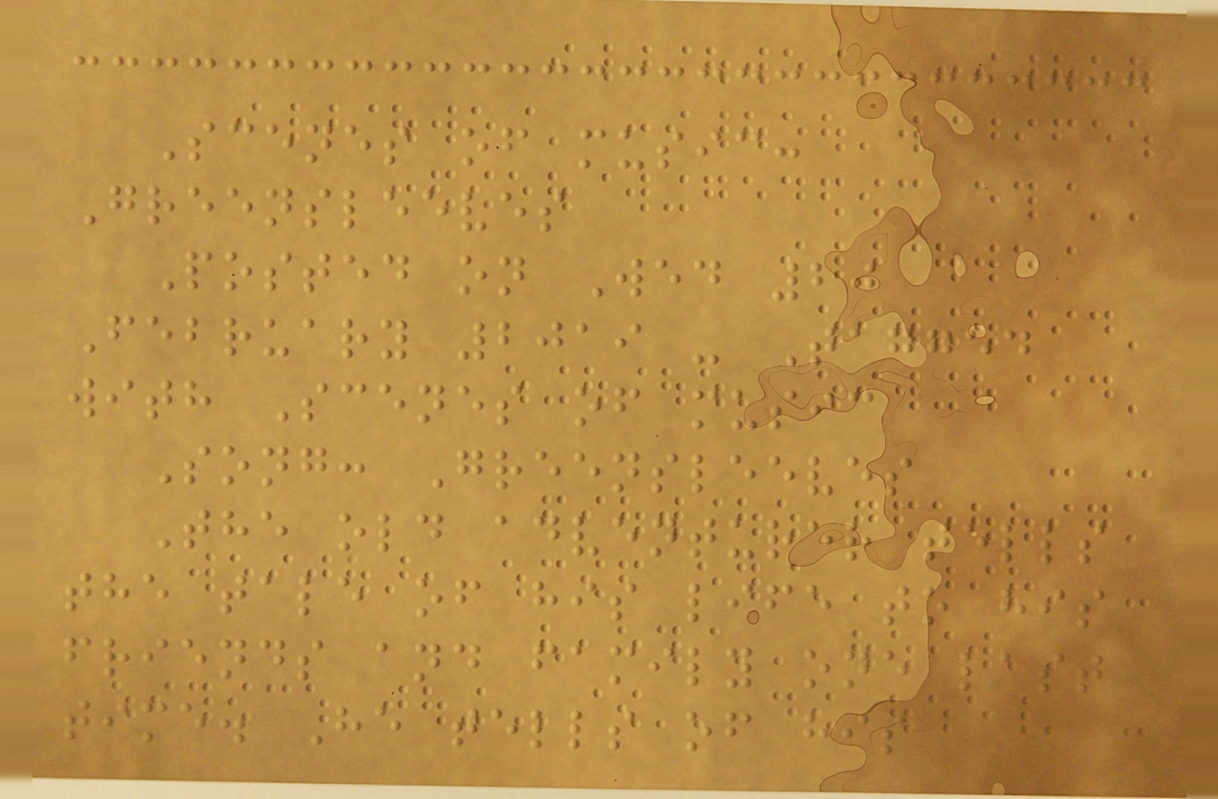Scenes of music:
Greensleeves
Posted on Wed 20
February 2019 - Tagged
with Scenes of music
Song: Greensleeves
The old adventurer tells
the tale of his life to his
friends and family one last
time. He tells of his
